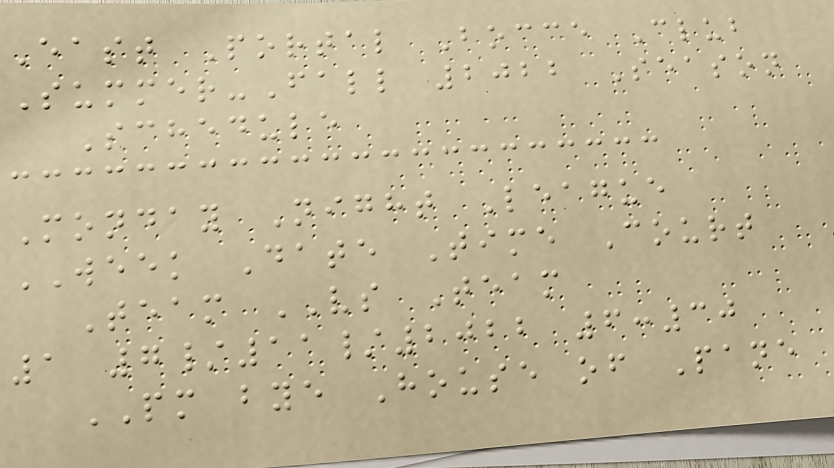East Portal Bocce Club
Summer-Fall 2022 Season
Schedule
Monday Night League
WEEK Date Time Court
Team VS Team
1 7/11/2022 6:30
PM bye House of Pane
